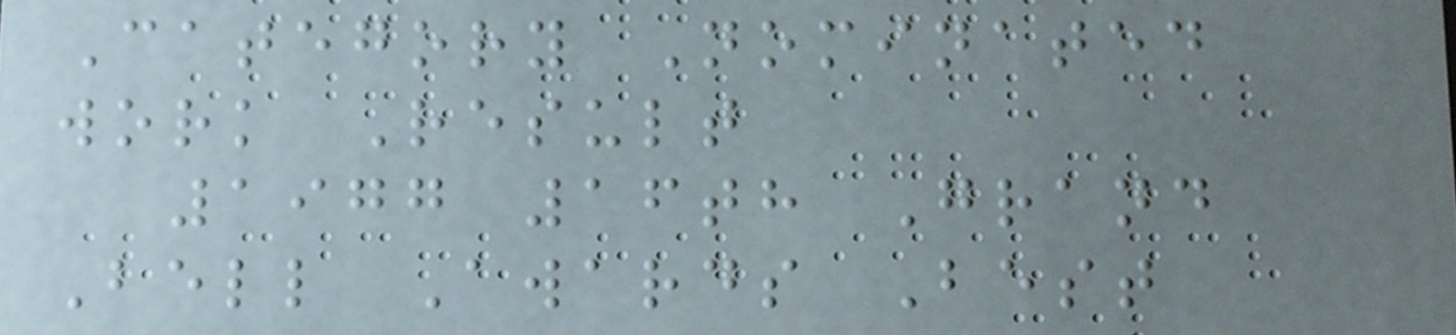Category Nominated
work Result
1977 16th Grand
Bell Awards Best
